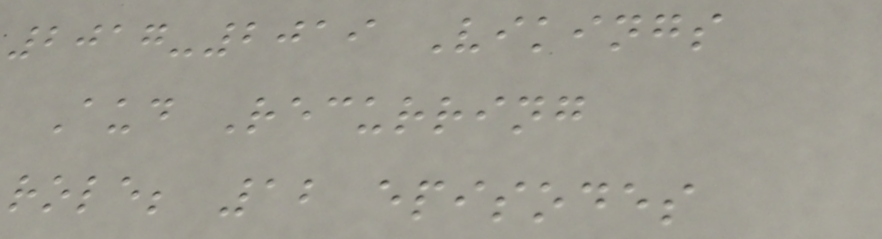2017-2019 Vikings
Aud Recurring
role; 12 episodes
